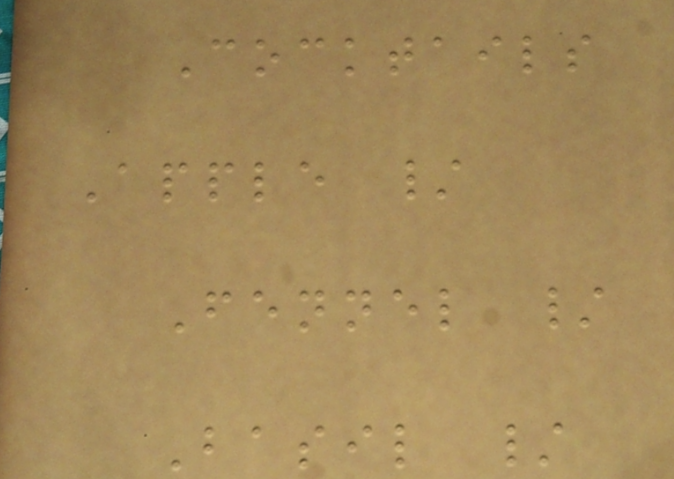Cocktails
Apple /
Fennel /
Basil /
